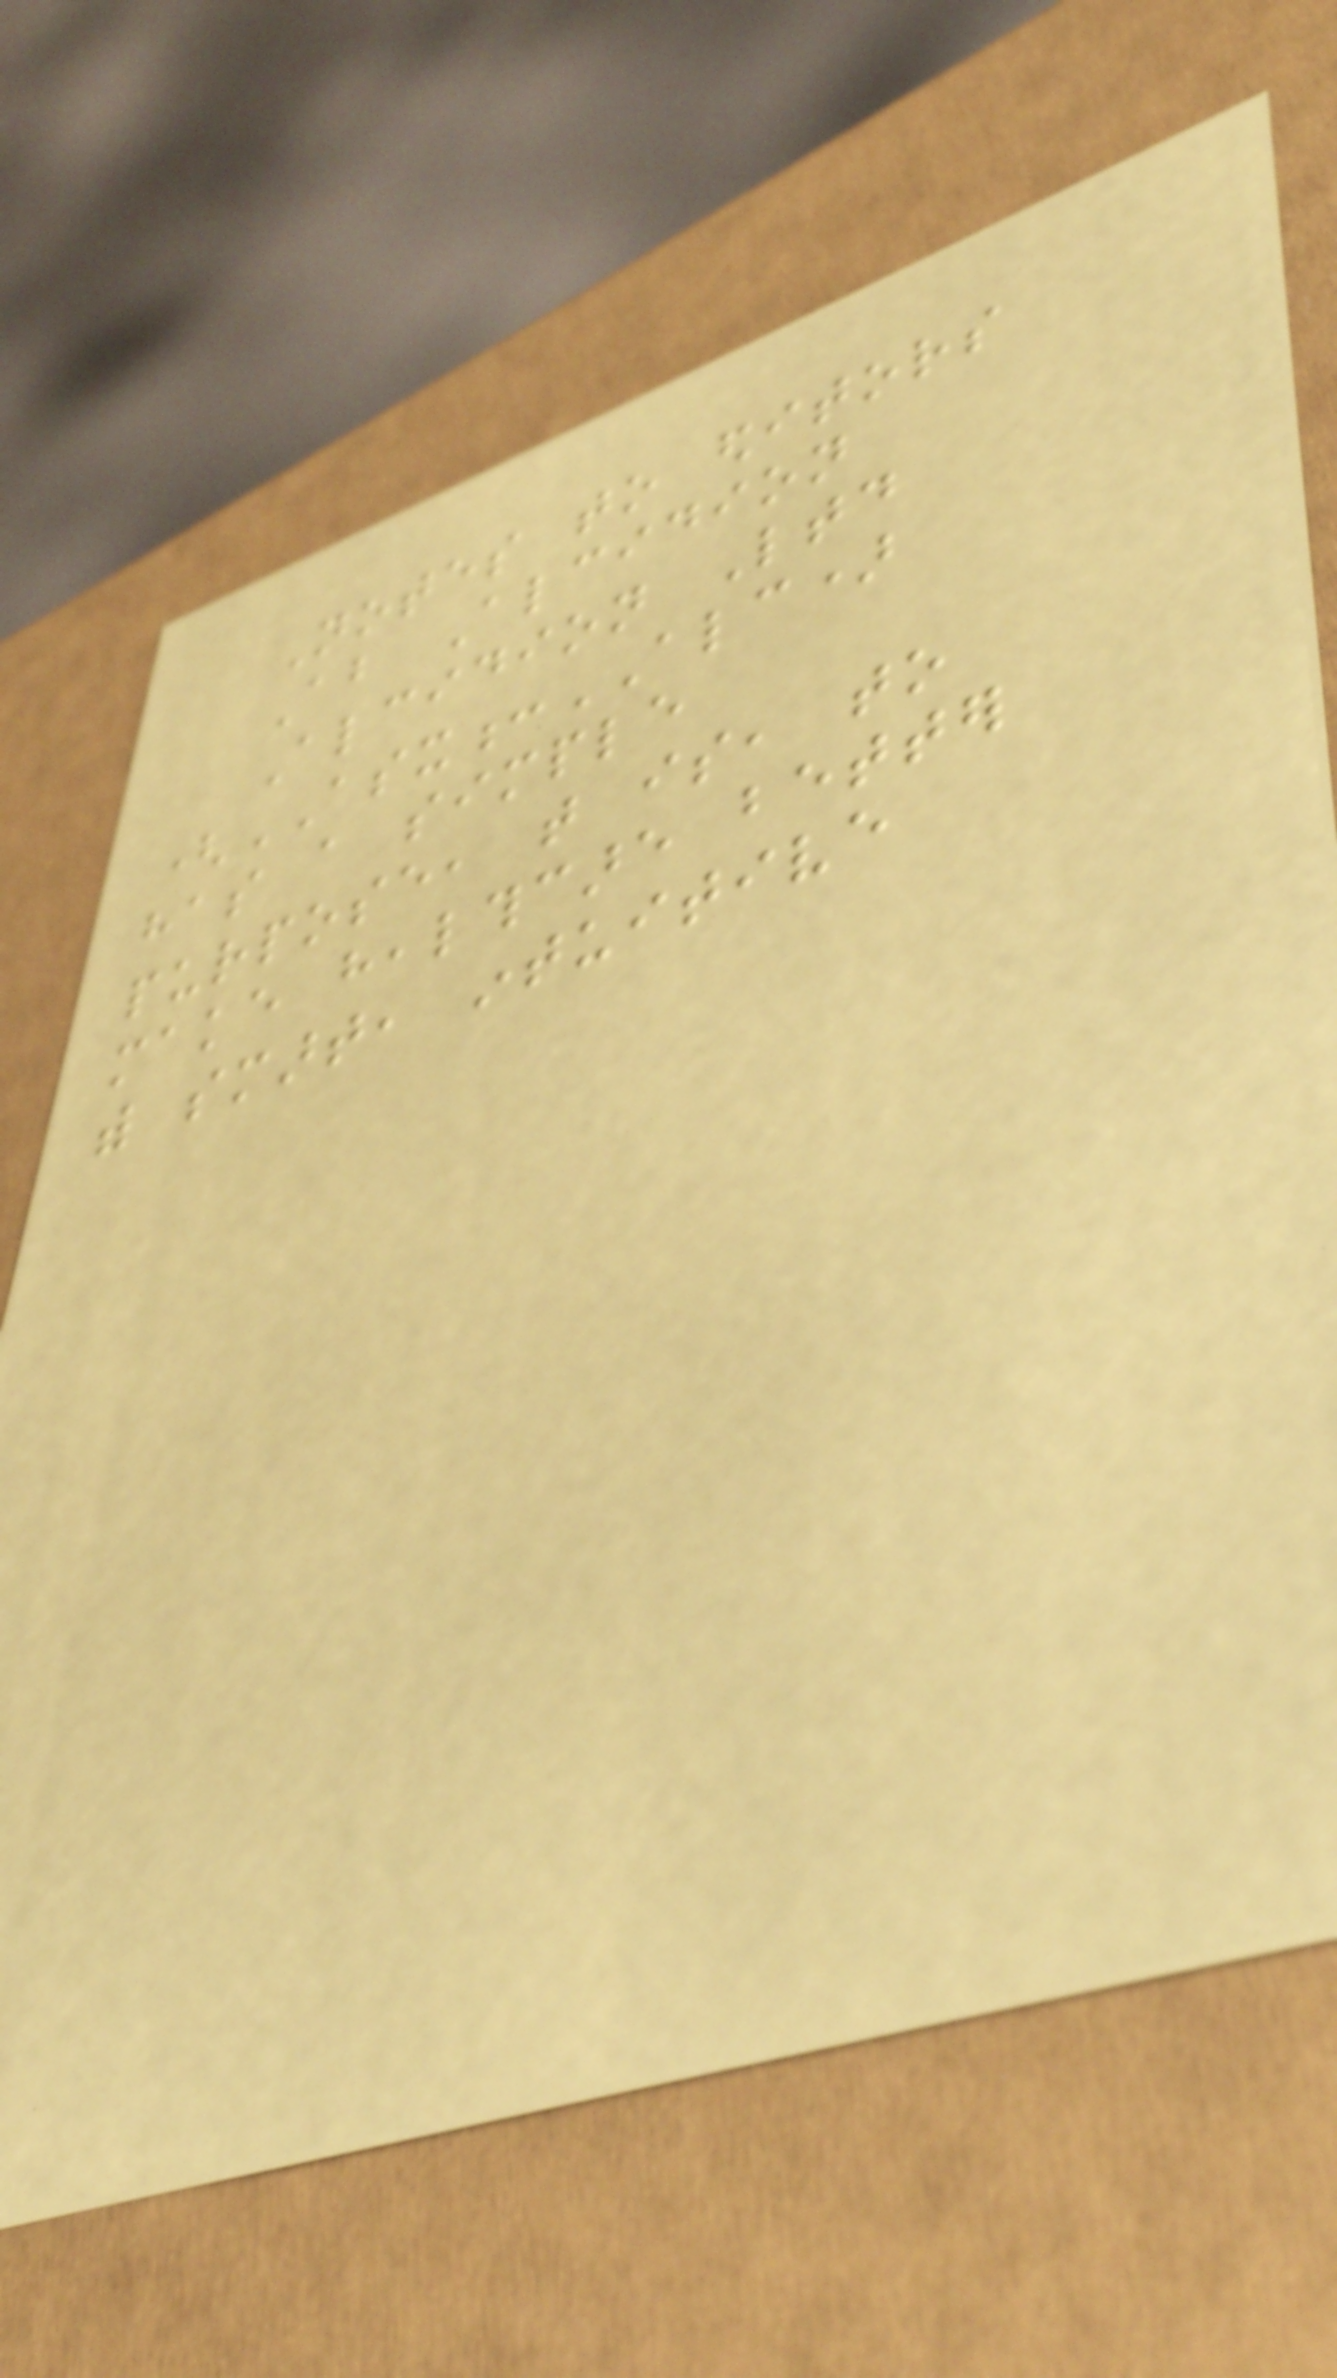Notes to editors
About Alcidion
Alcidion Ltd
(ASX:ALC)
has a simple
purpose, that is, to
make healthcare better
with smart, intuitive
